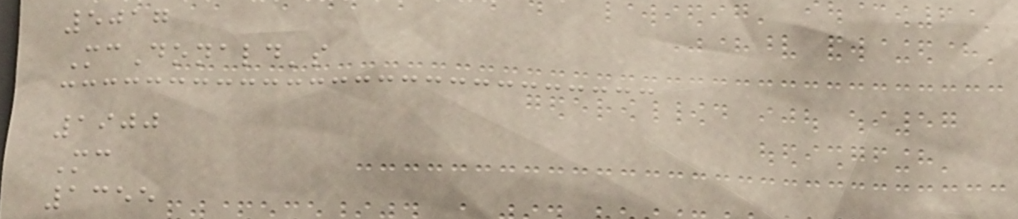5017
McDonald's
1900
Mc
1355
